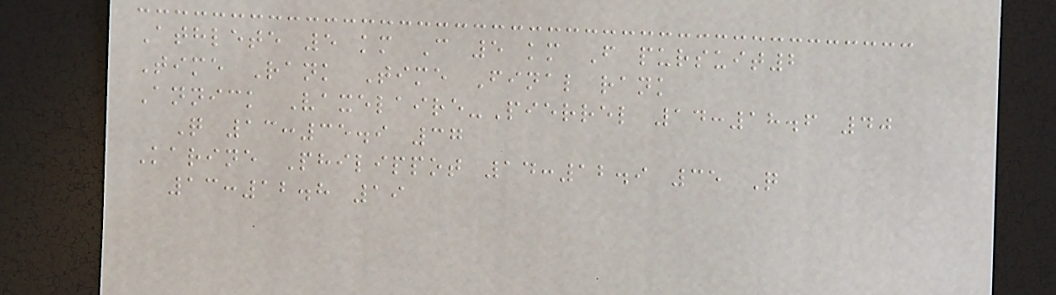Athlete 5 km C 5 km F pursuit2
Time Rank Time Final rank
Annick Vaxelaire-Pierrel 14:18.6 40
Q 13:35.9 37
Karine Philippot 14:12.9 35 Q
13:12.8 19
